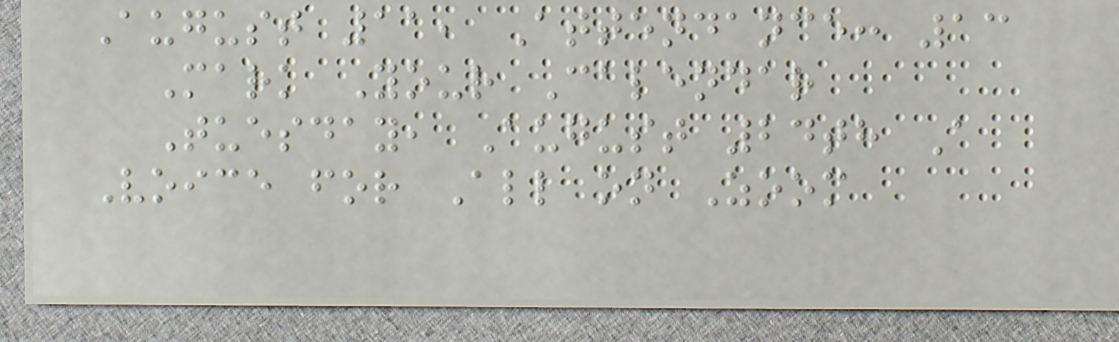August 11, Attendance: 13
Mark Your Calendar
Tuesday, August 24th A
Voice for All on Zoom
